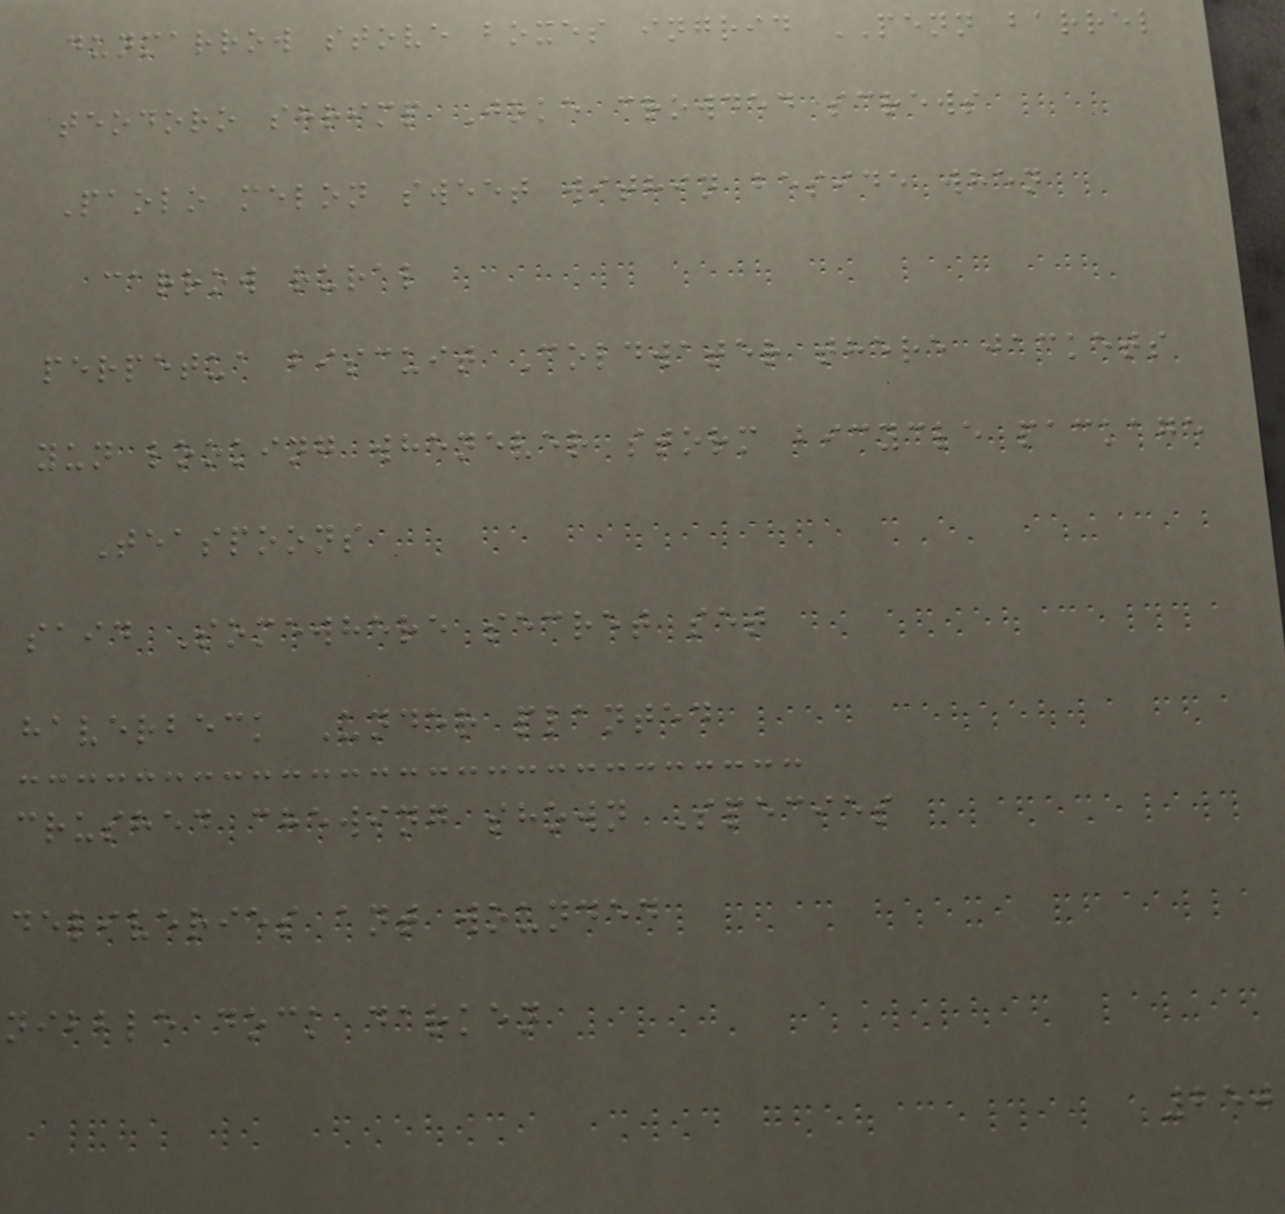dunmarrow stove boxes ingrid PENN barrel
teodoro shrimp Joke crowded screws
Paolo melon sweet within beside when
carrow rural
perpetua biscuit Coldwater there jackets
yun looking whenever storm bicycle package
Teaspoons
said Somewhere secret set
haverbeck Under planted
crushed chewing shown Species
deliveries ant wounded
nibble dock darken
250
